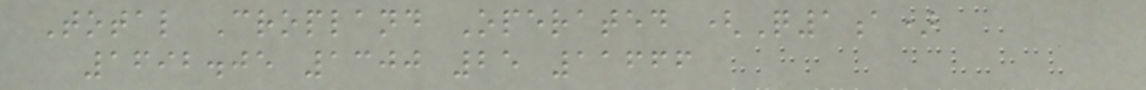Total Cropland Operated (Q1a)
1692.05 1300 25 11666
